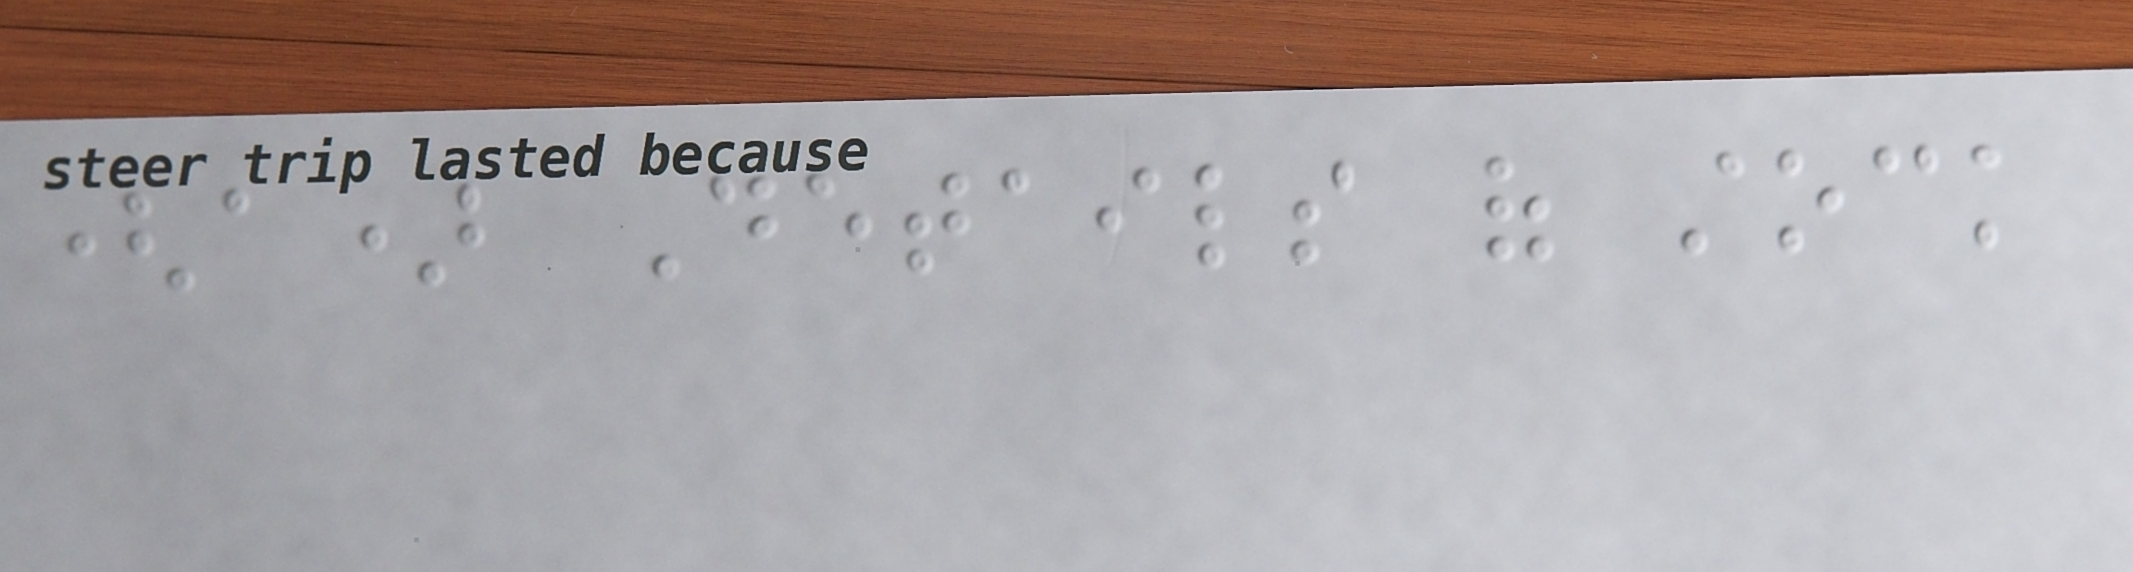(a) Details of stock
